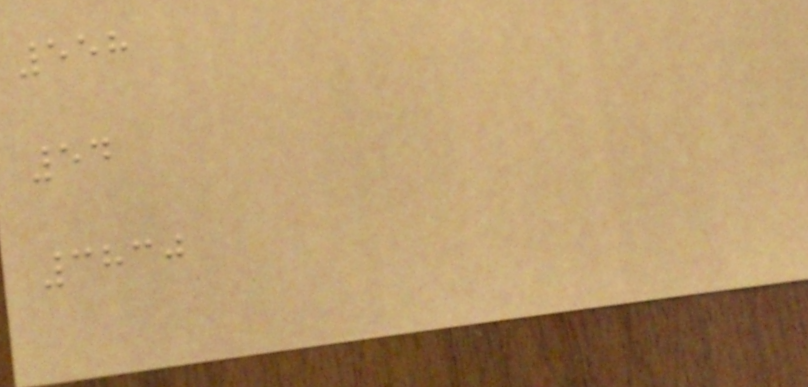558
54
3830
